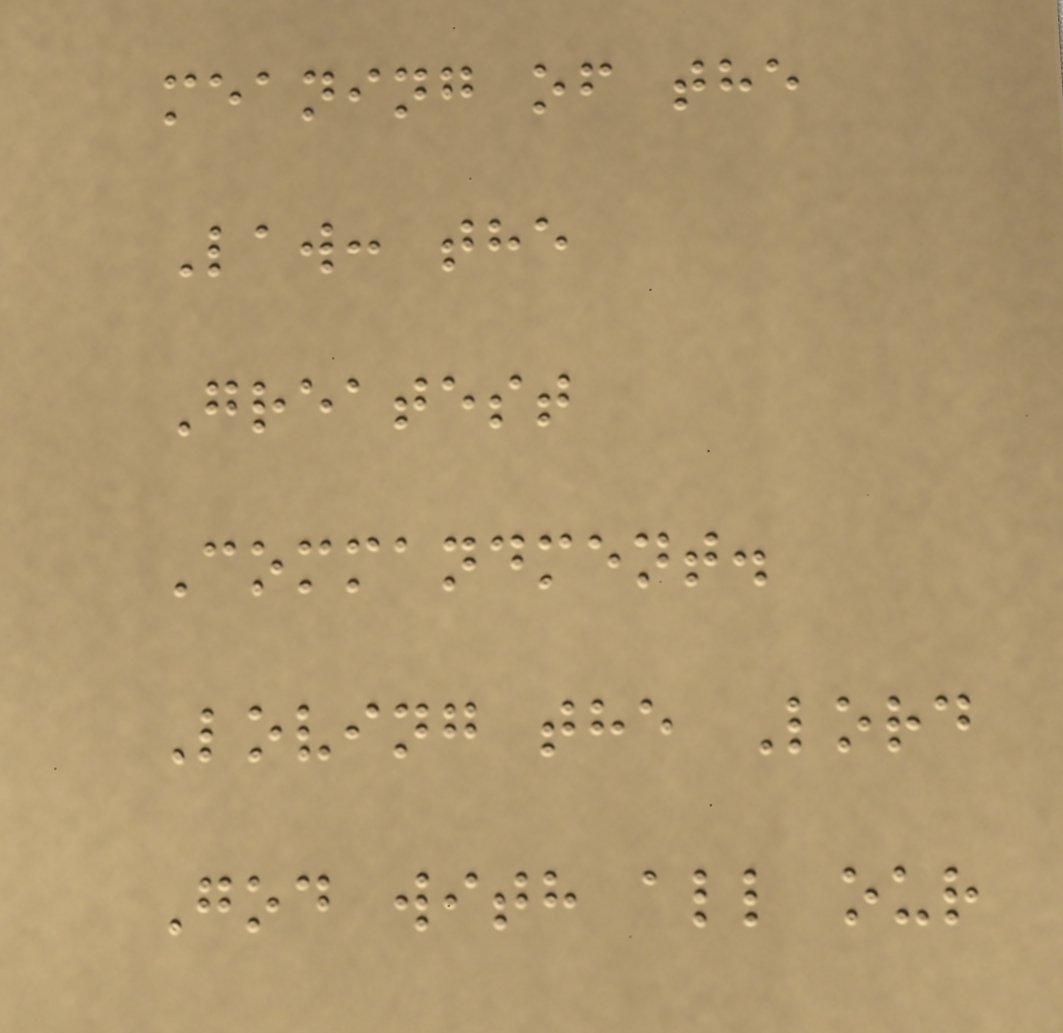meaning of the
Law: the
Greatest
Commandment.
Loving the Lord
God with all our
